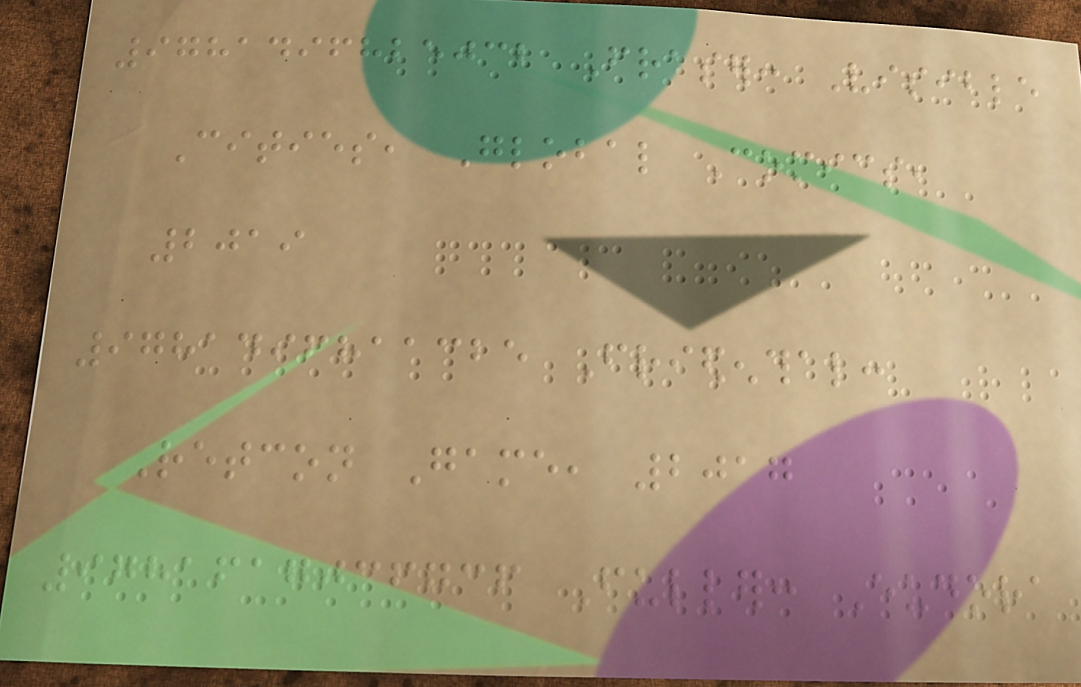9781496825032 Fraser: Visible
Cities, Global Comics,
2019
9781496811325 Friedenthal:
Retcon Game, 2017
9781617036736 Fuller: Eudora
